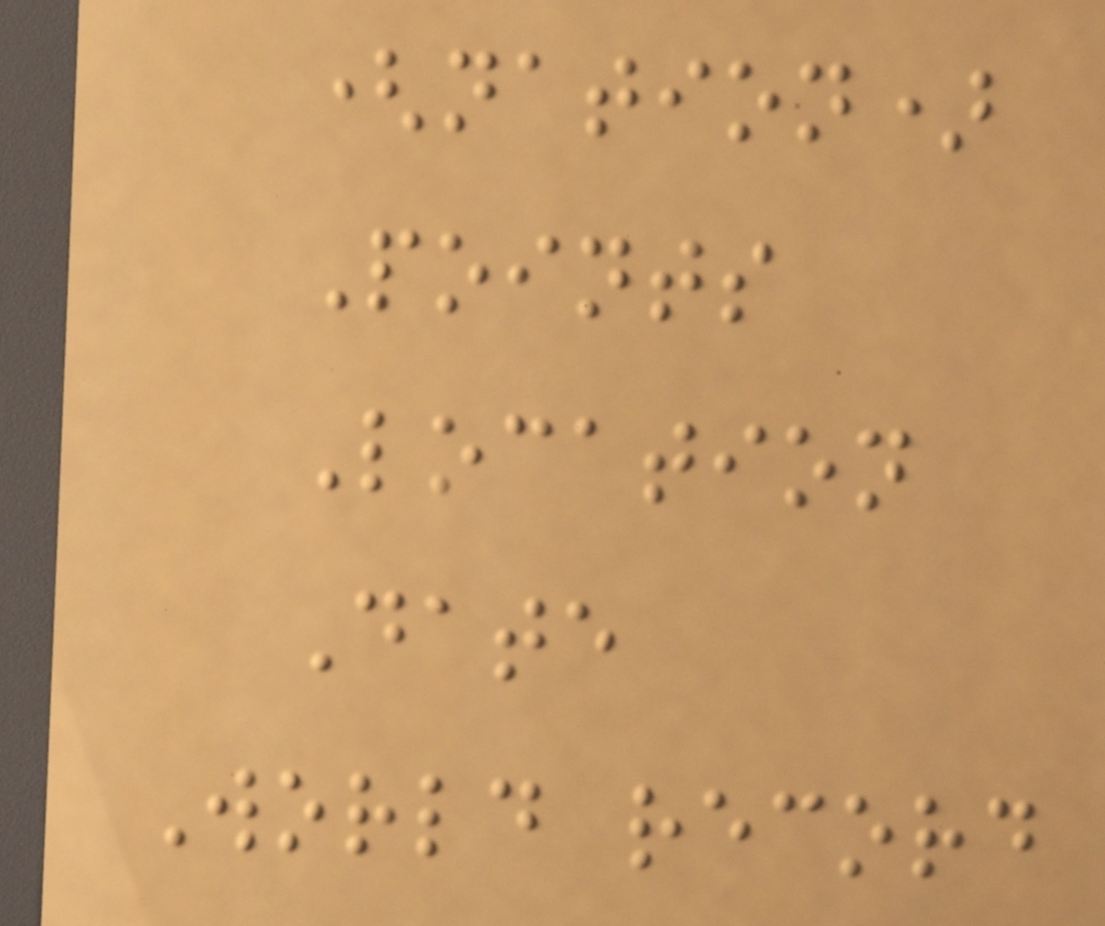(nation)
Points
Location
Date
World record
